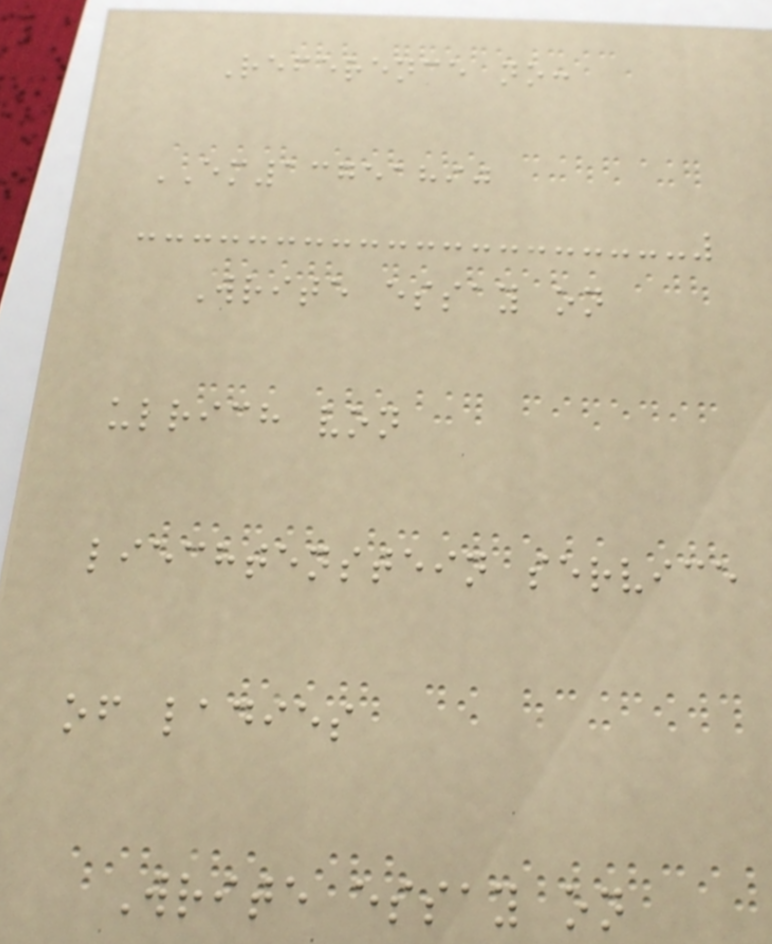Reference no:
EM13751890
Write essay on
ulrich von
liechtenstein service
of ladies
Write essay on
